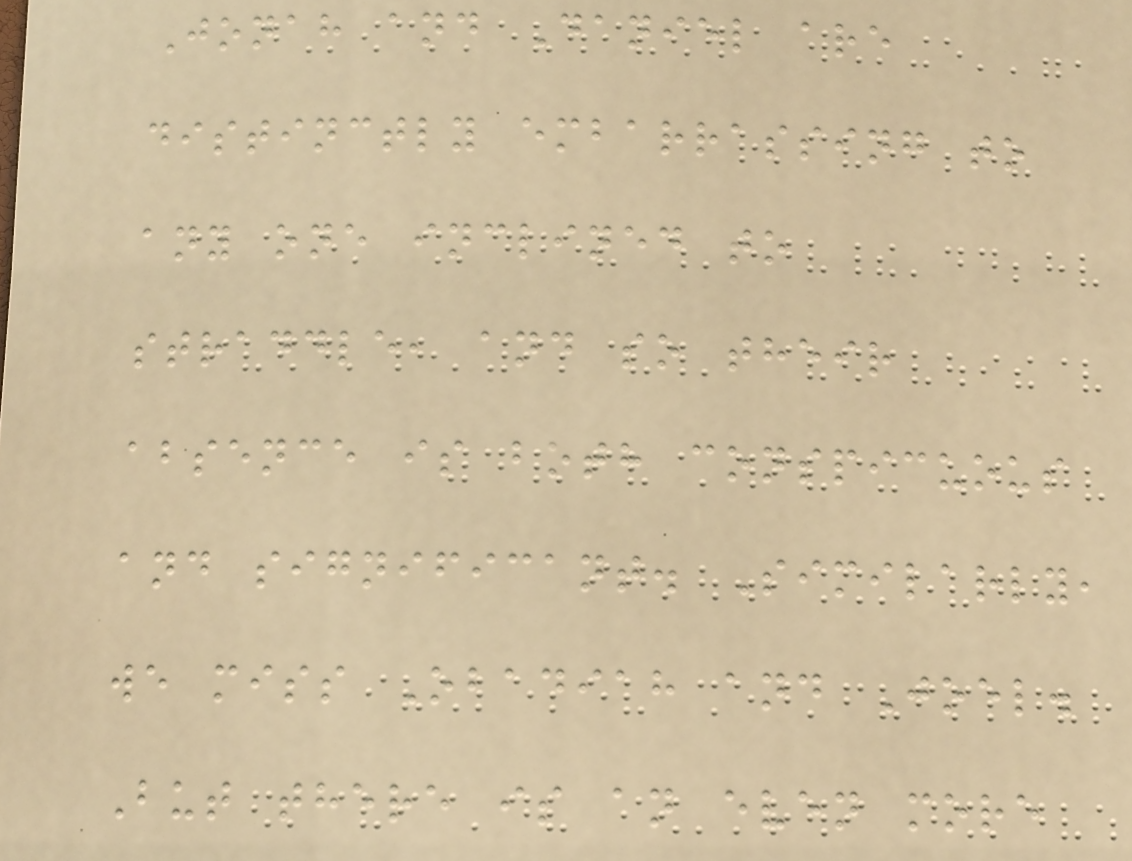Jonah and Daniel are
distinctly embarrassing to
any one inclined to
straddle, and so their
absence is both conspicuous
and significant. Similarly,
we miss Obadiah and Joel.
But there is an even more
